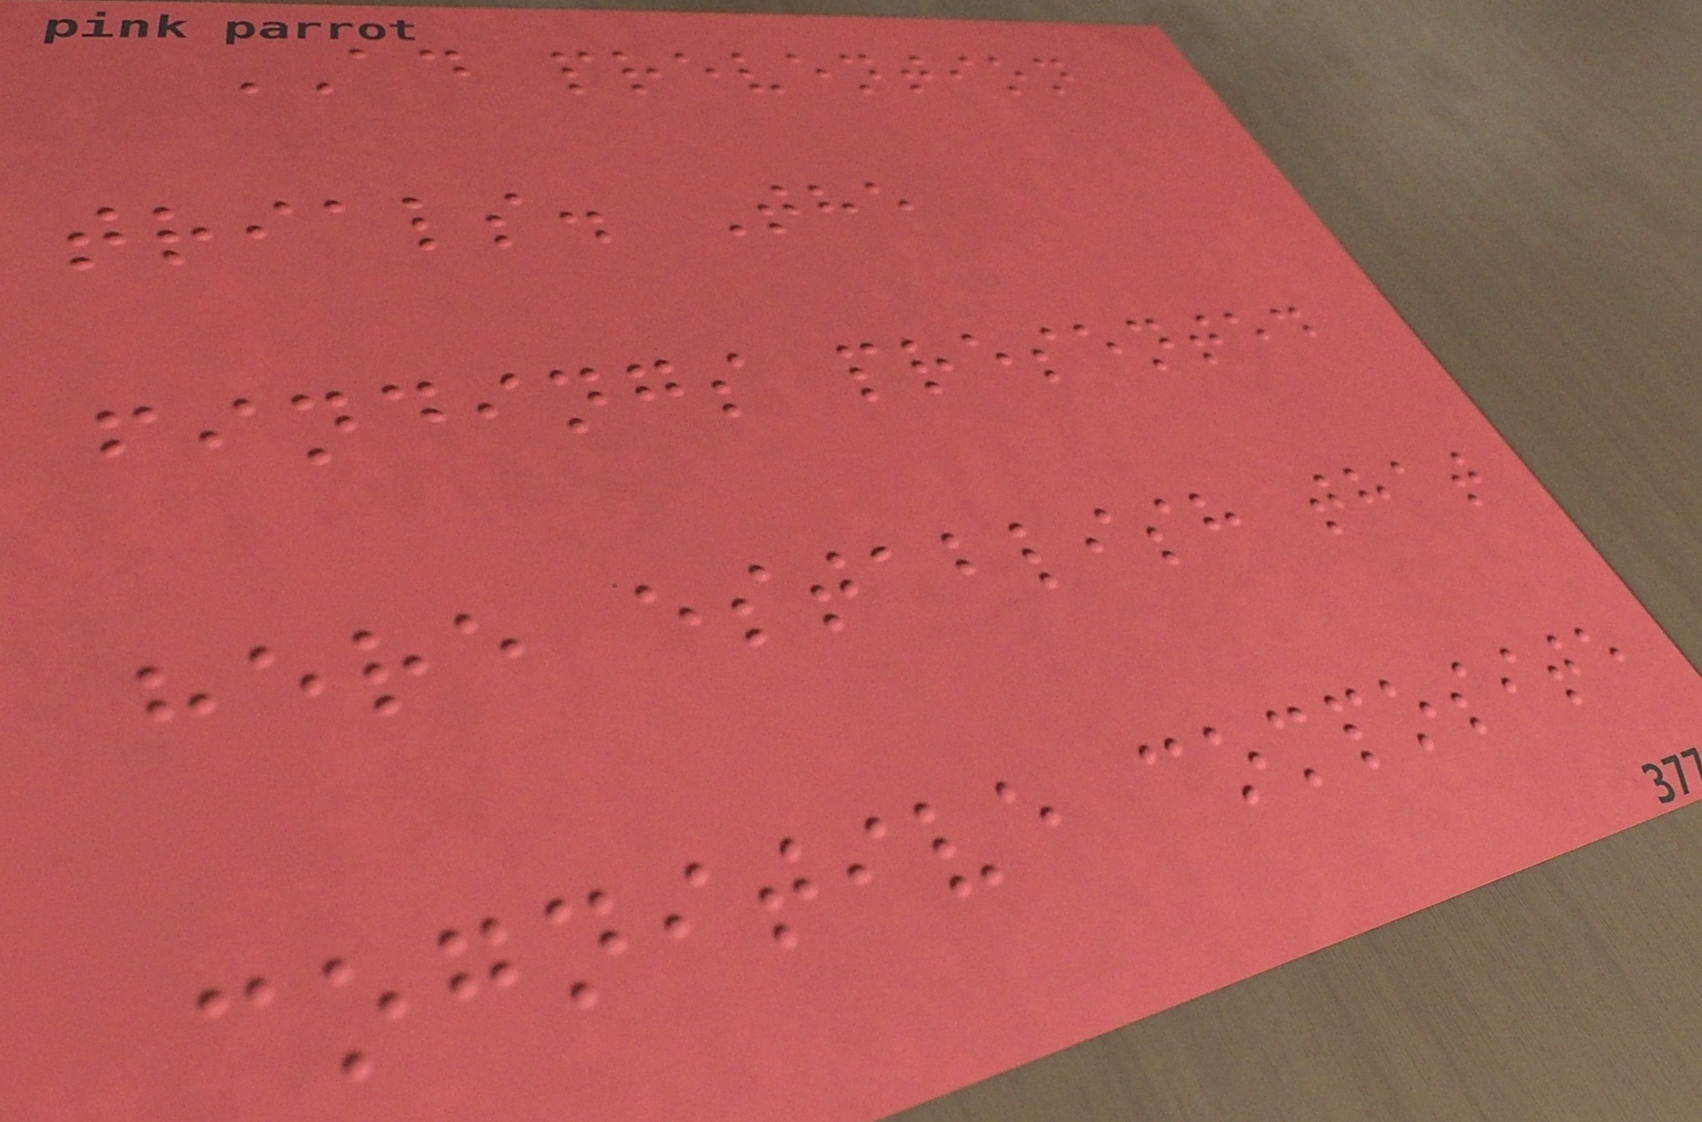AD prevention
trials. The
findings presented
here establish that
cognitive composite
